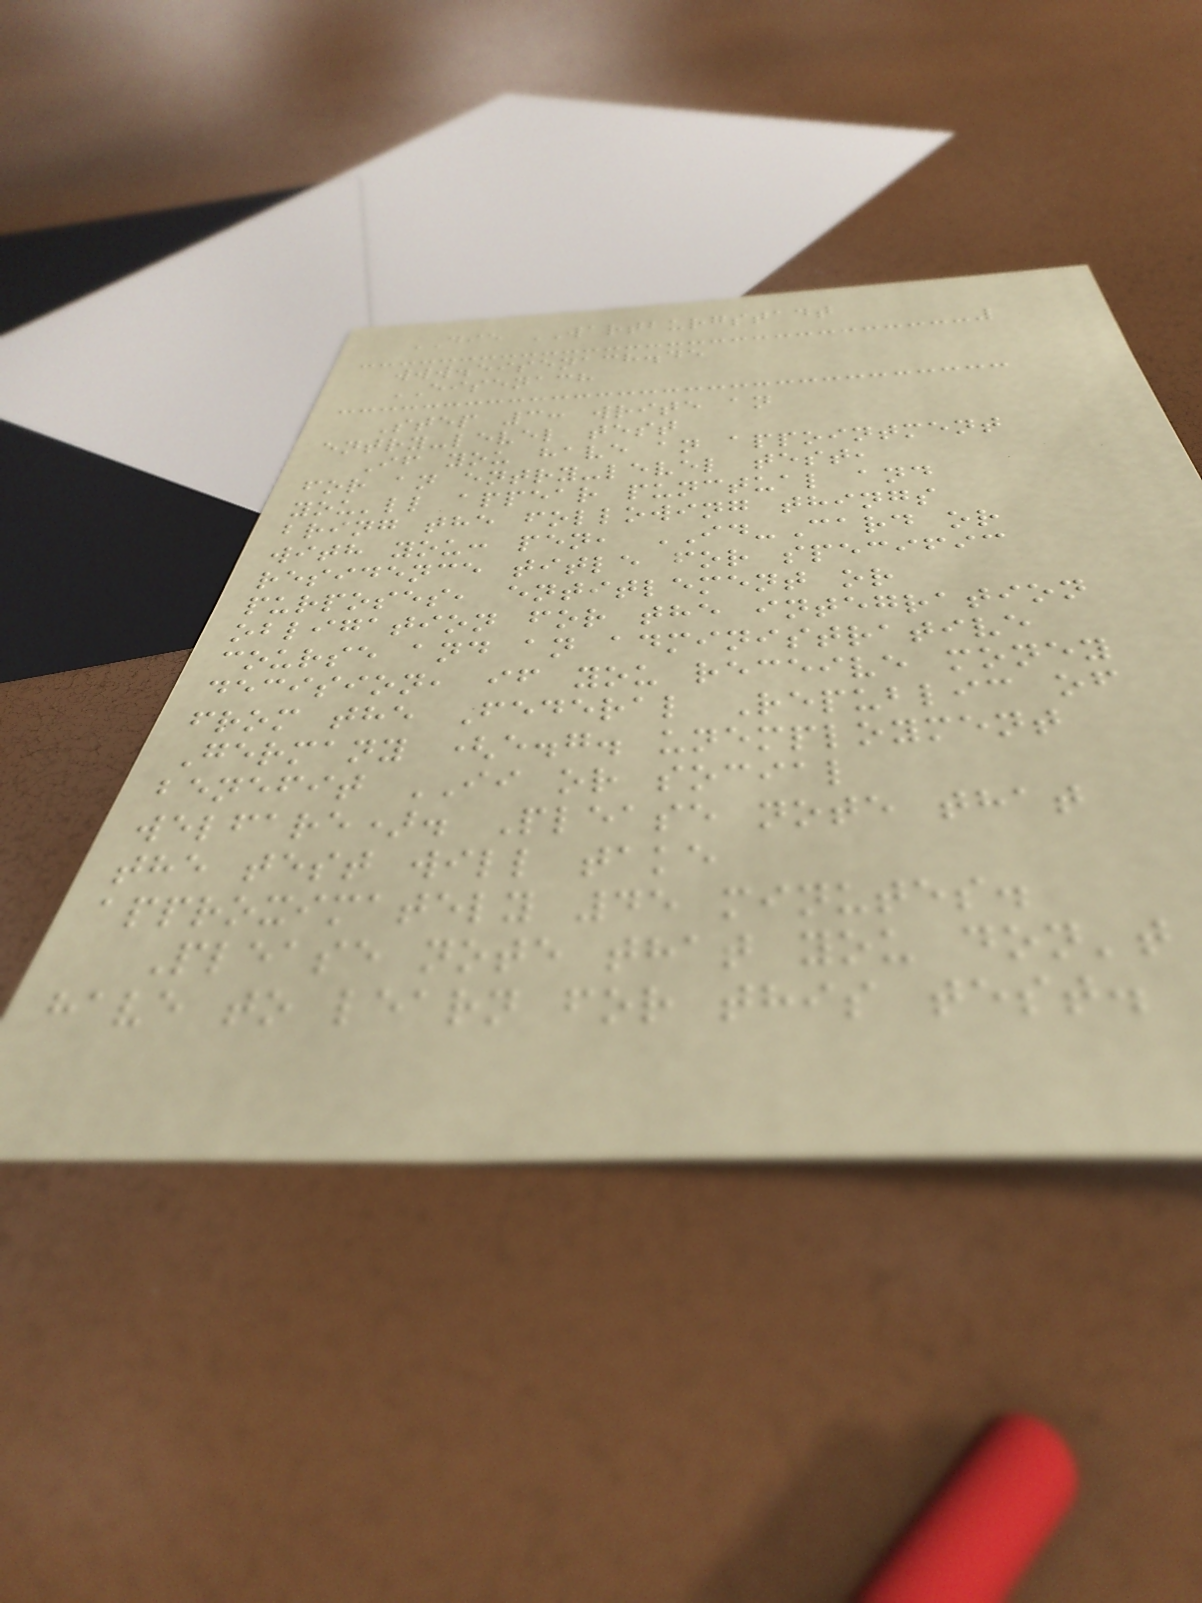DIE WARTBURGSTADT
www.eisenach.de
EISENACH
Step 3: write an
entry-level test
If you have an appointment
for an entry-level test,
you'll appear punctual and
bring the following things
with you: pen, ID-Card or
residence title for specific
purposes, entitlement or
obligation for the integration
course and an administrative
decision, if you receive money
from the Federal Republic of
Germany (e.g. unemployment
benefit II or social
welfare). Please note that
the test will take
approximately 45 minutes.
Please note that you don't
have to learn for this test.
